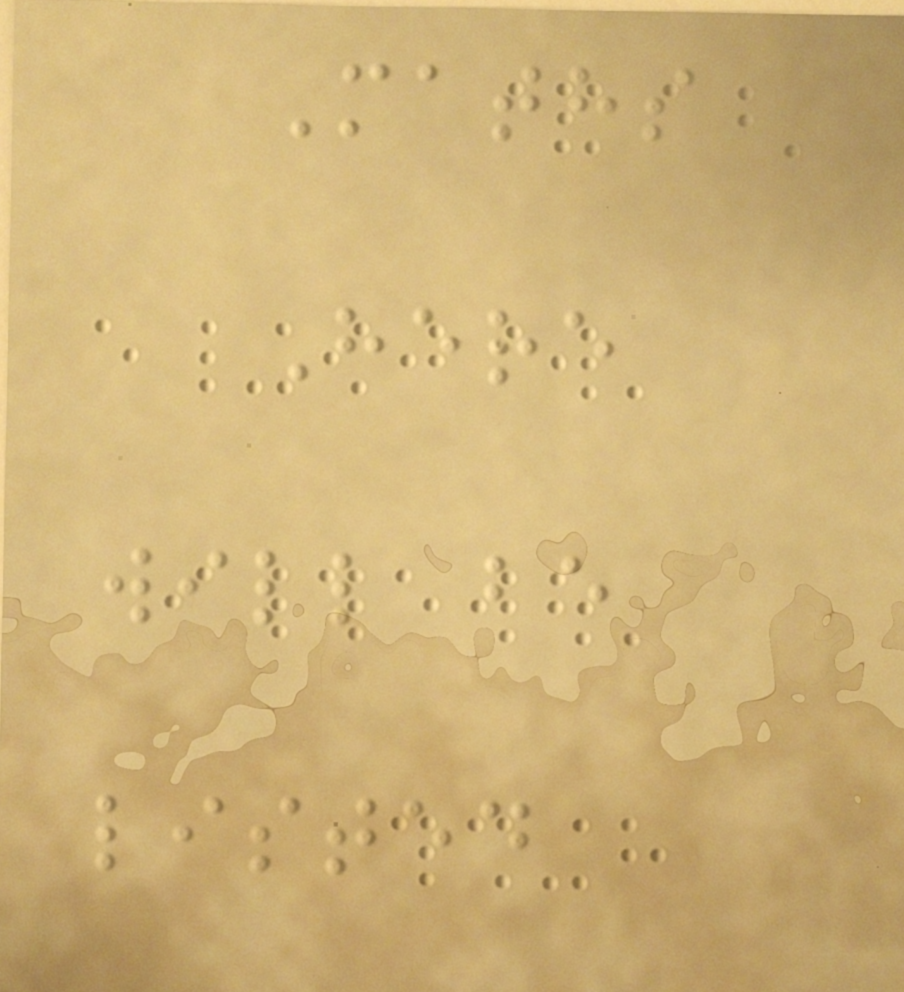Maths
Here
will be
listed
